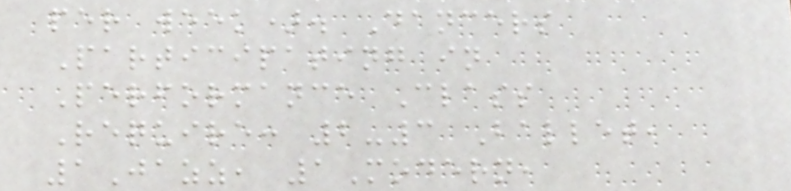per week). Dancers
Participating in
Performance Class
Require: 2-3 Ballet,
1Jazz, 1Modern,
